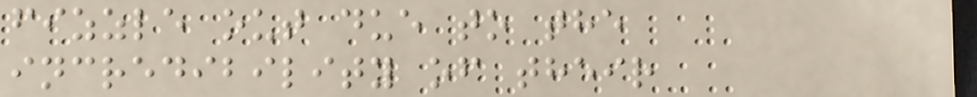fizzle out due to the
incredibility of their
